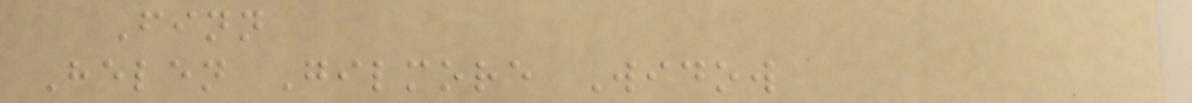Finn
Helen Gilmore Widow
